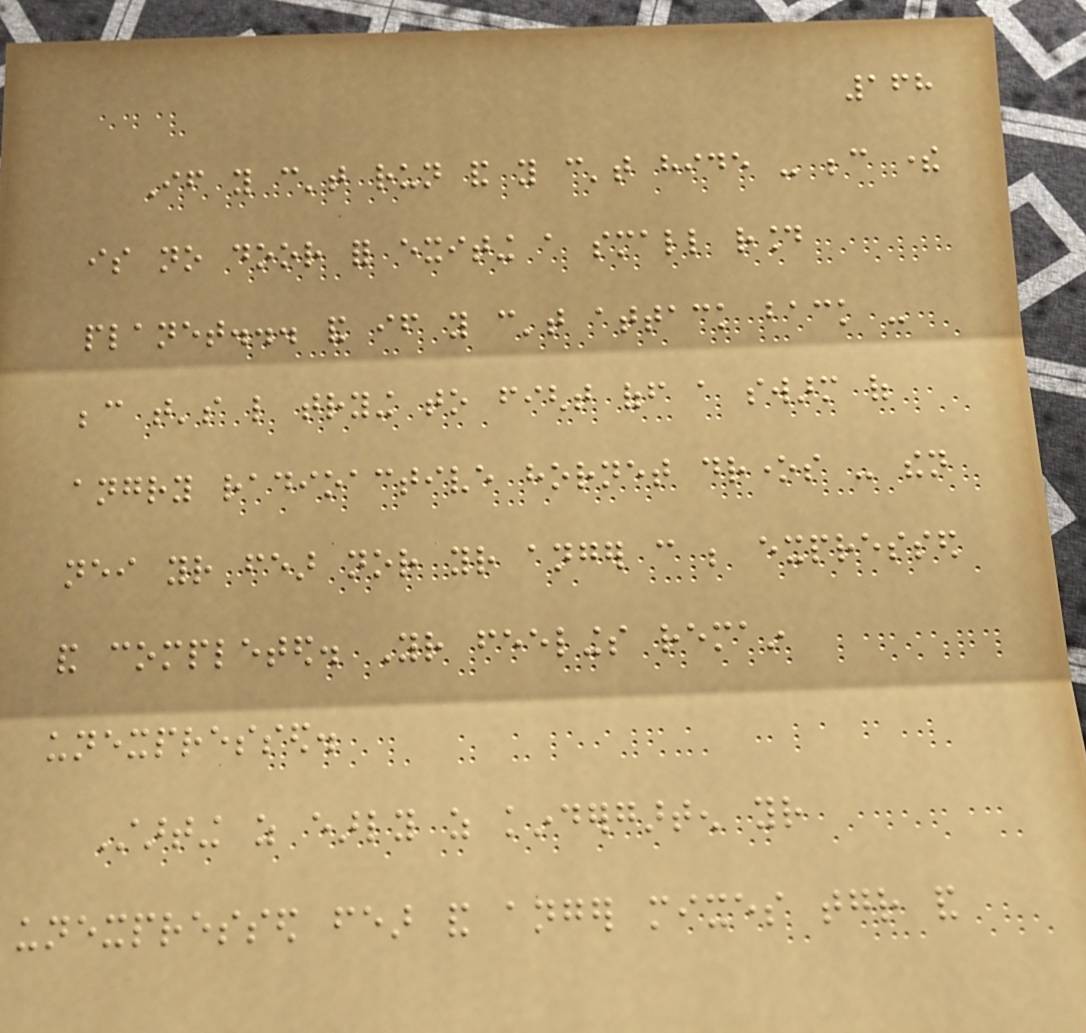168
If you can't run and you can't hide - because there
is no door for exiting a small round
planet... and if you can't attack back -
because that's like trying to fight off a swarm of
angry radioactive hornet drones - then
neither your fear nor your anger can be expressed
and completed. Your feelings remain
unexpressed.
Starting as early as kindergarten your
unexpressed fear and anger mixes together and
